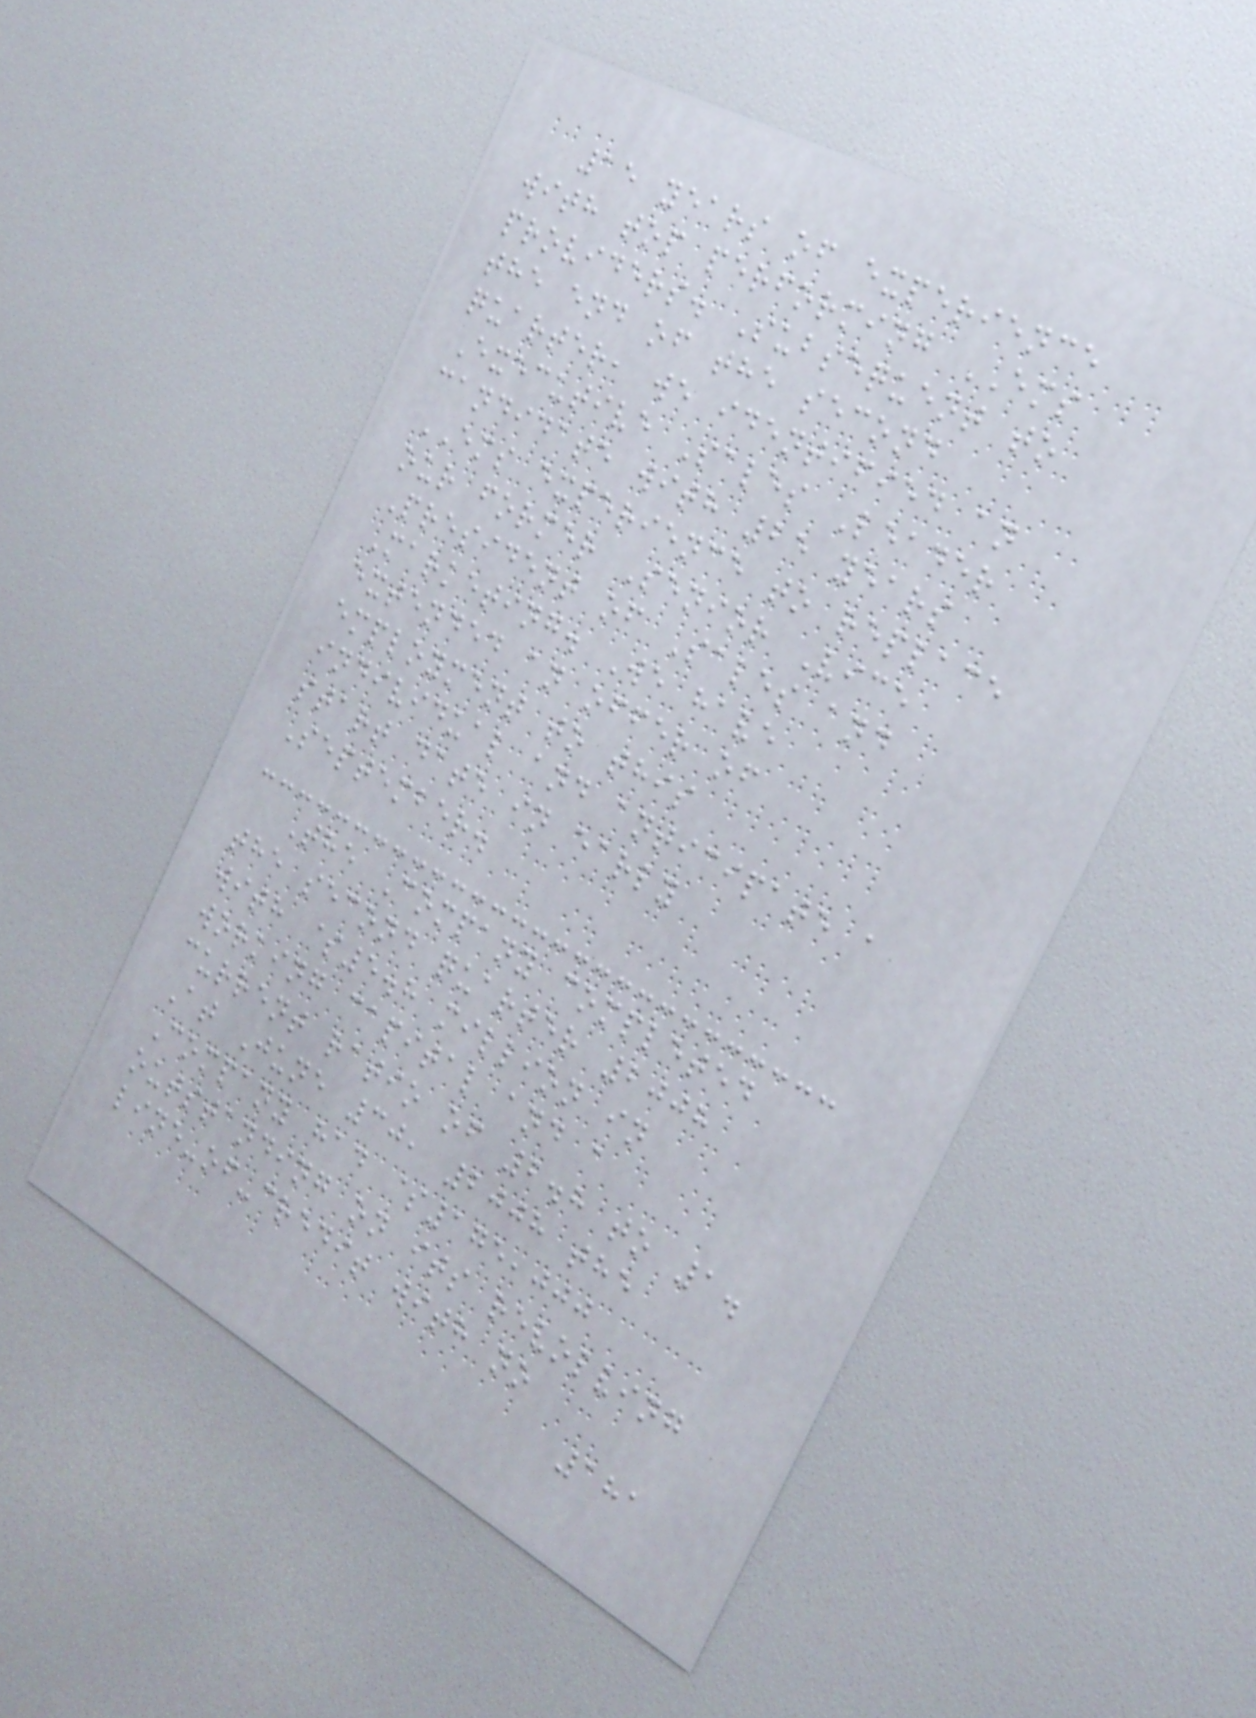15 years of experience
with top performing EMS
providers. Subsequent to
the end of the second
quarter, we identified an
Executive Sales Leader
candidate with 25 years
EMS experience to replace
our former Senior Vice
President of Sales and
Marketing. We have
extended an offer of
employment to this
individual and anticipate a
start date in early
September.
The Company completed
the second quarter 2008
with $5.8 million in
working capital and a
current ratio of 2.8 to 1.
At June 30, 2008 the
Company had $175,000
outstanding on its revolving
line-of-credit with no
181
